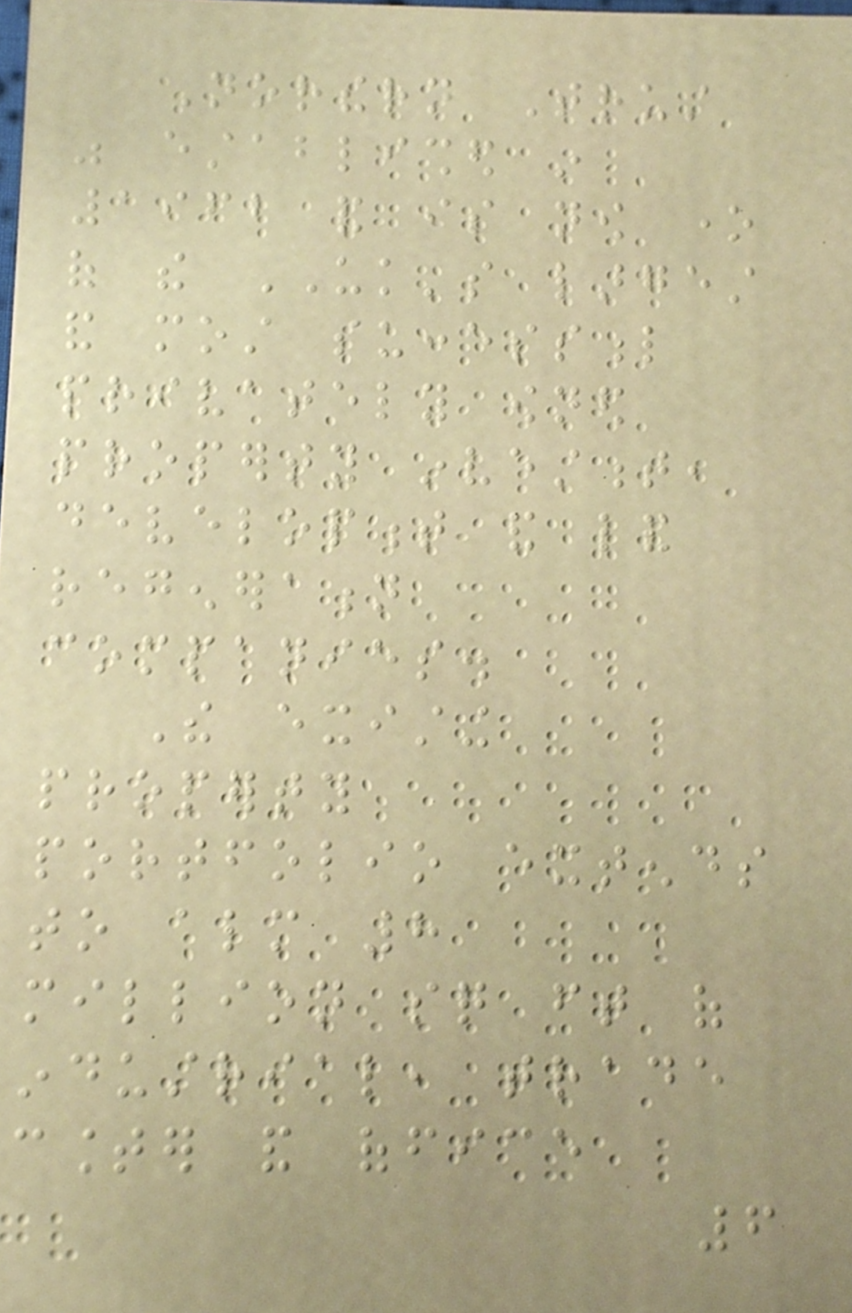Northern Trust
was established in
1962 and is now one
of the UK's largest
and most successful
privately owned
property investment,
development and land
regeneration
companies.
The existing
property
portfolio extends
to almost 8
million sq ft of
industrial, trade
counter and office
6
